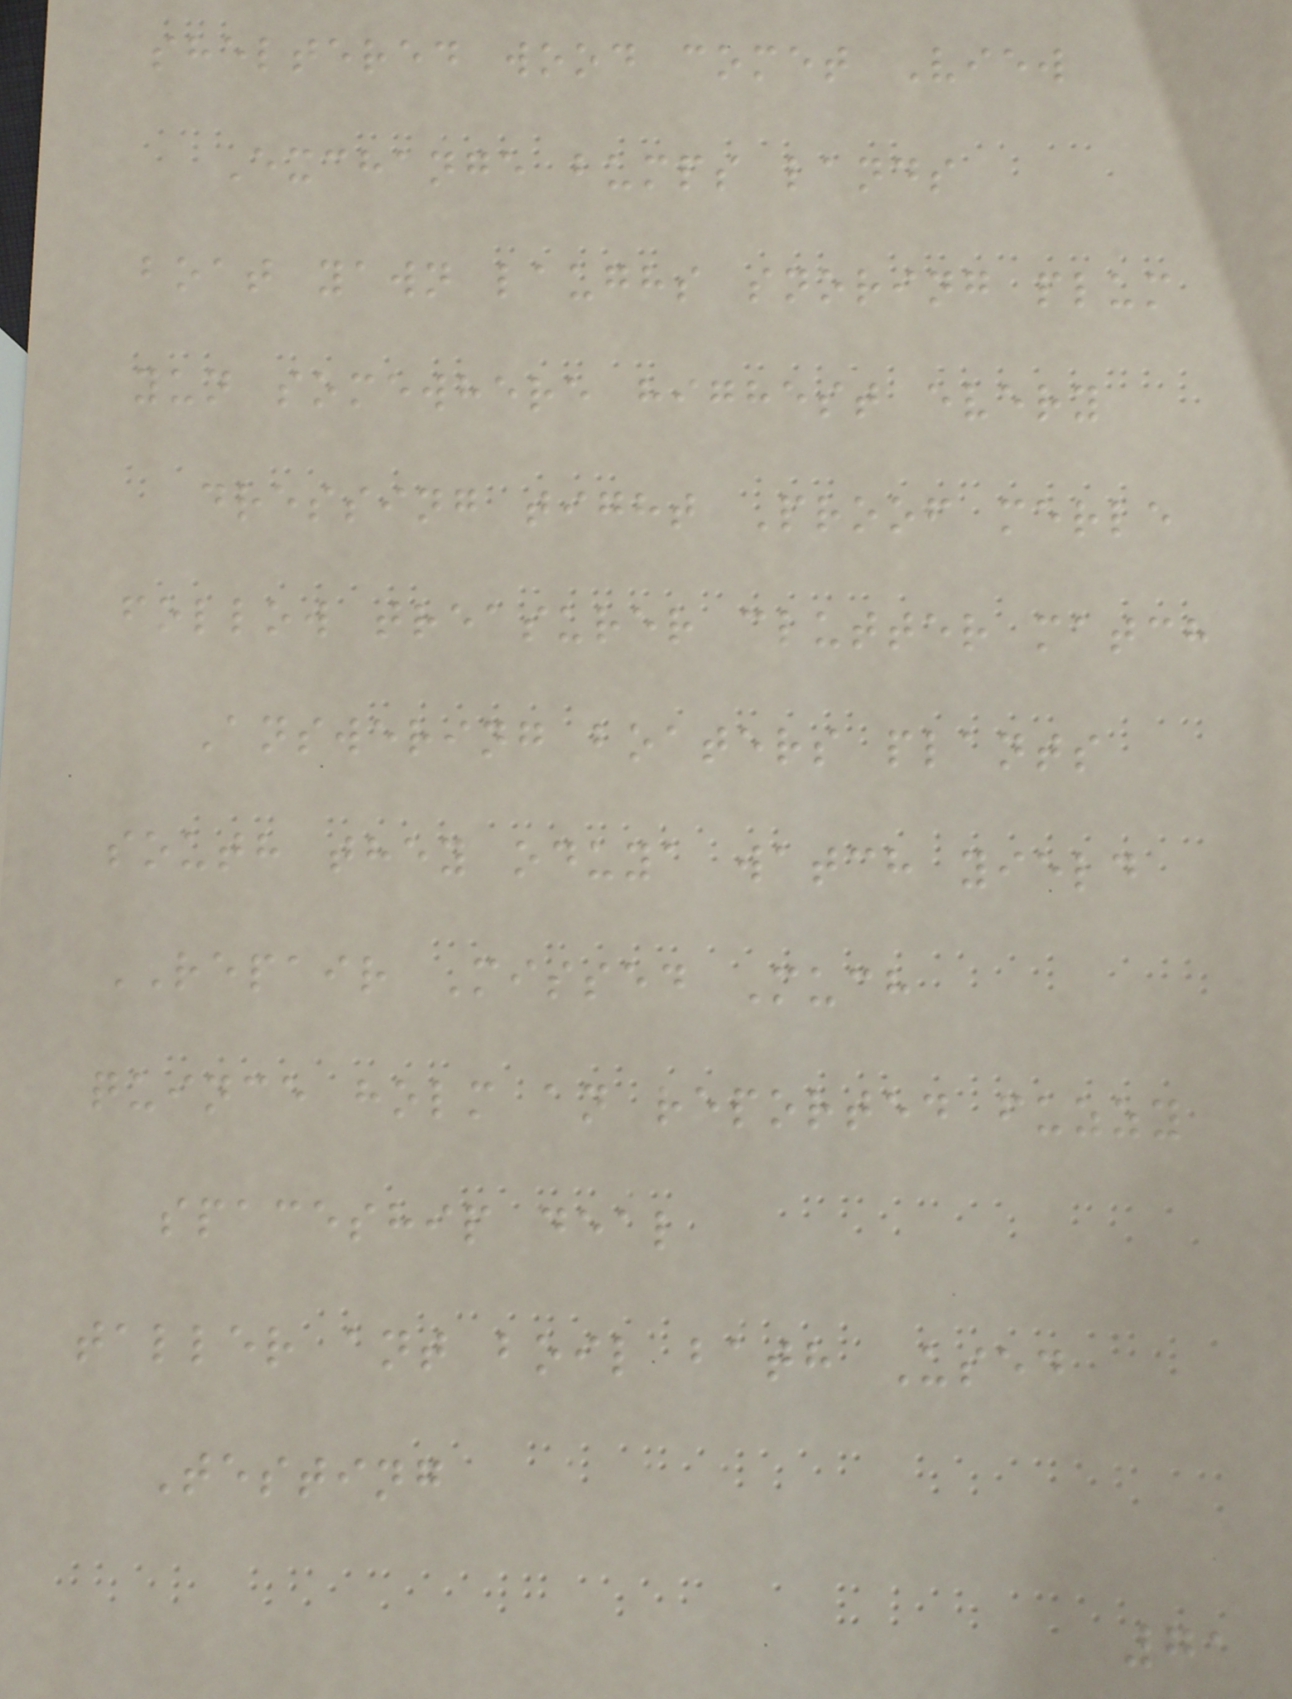sheltered wood comet View
Exchange bumps lands
boat yawn laughs snoring plum
yun somewhere highest every
dressing tight Proof merle
follow treasurer clutter match
Answering boaters plants
south they oduya watch yield
REPAIR Missed Much
quince holm an reported fuzzy
spaceship deal
taller ant boil bath Used
Testing
71
